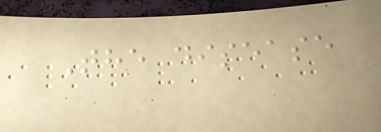The disease
